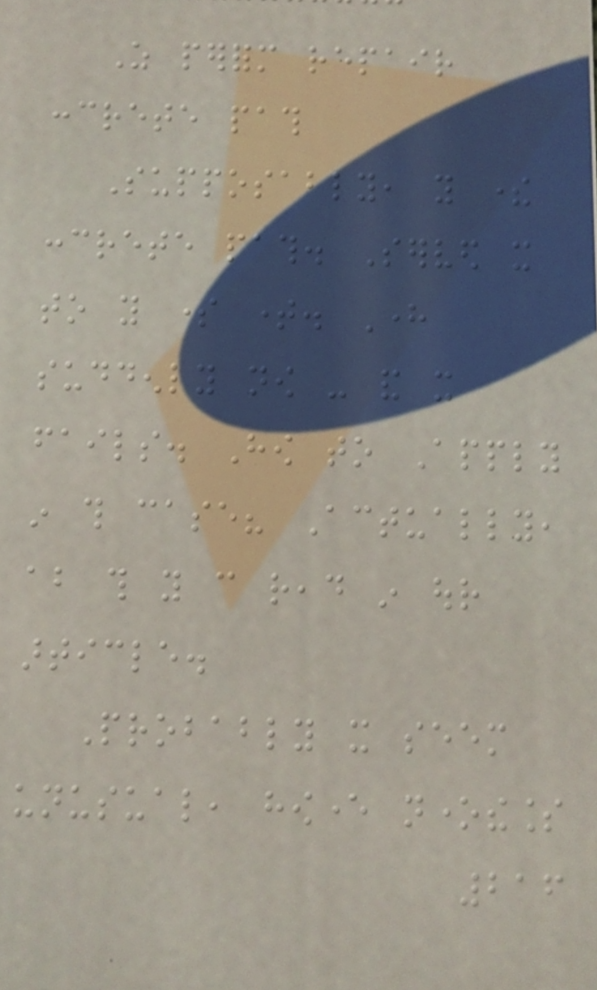As perform repair
concrete path
Supposably, you there
concrete path. Served it
to you some time. Here
suddenly now - and it
fails. How to Apply
in this case? Actually,
about this you can read in our
article.
Probably it seem
unusual, however nonetheless
216
